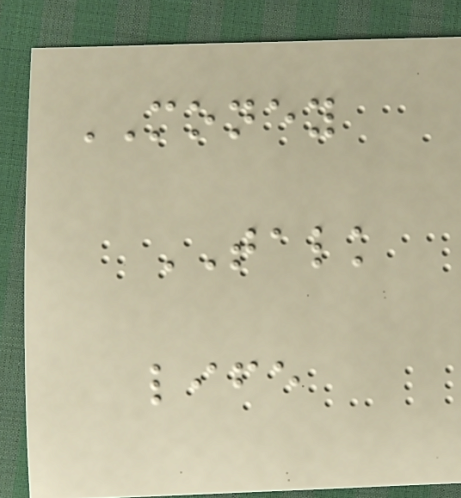MONEY
TALK
life
